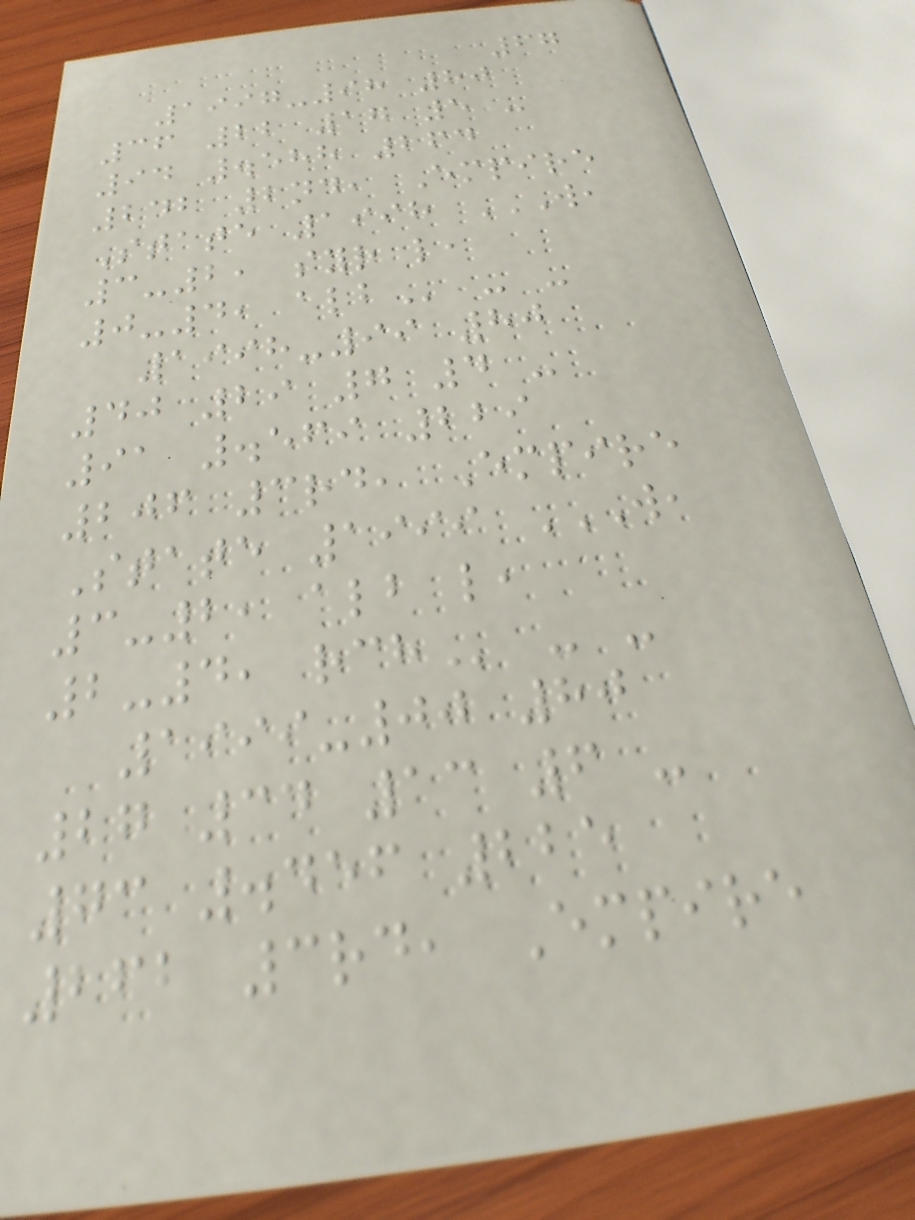67
1997-98 80
36 22 17 5 -
94 .588 264
242 2nd, Empire
State 1998 W,
3-2, SYR L,
0-4, ALB - -
1998-99 80
40 29 7 4 -
91 .569 229
206 3rd, Empire
State 1999 W,
3-2, ALB L,
2-4, RCH - -
1999-00 80
27 34 13 6 -
73 .456 225
262 3rd, Empire
